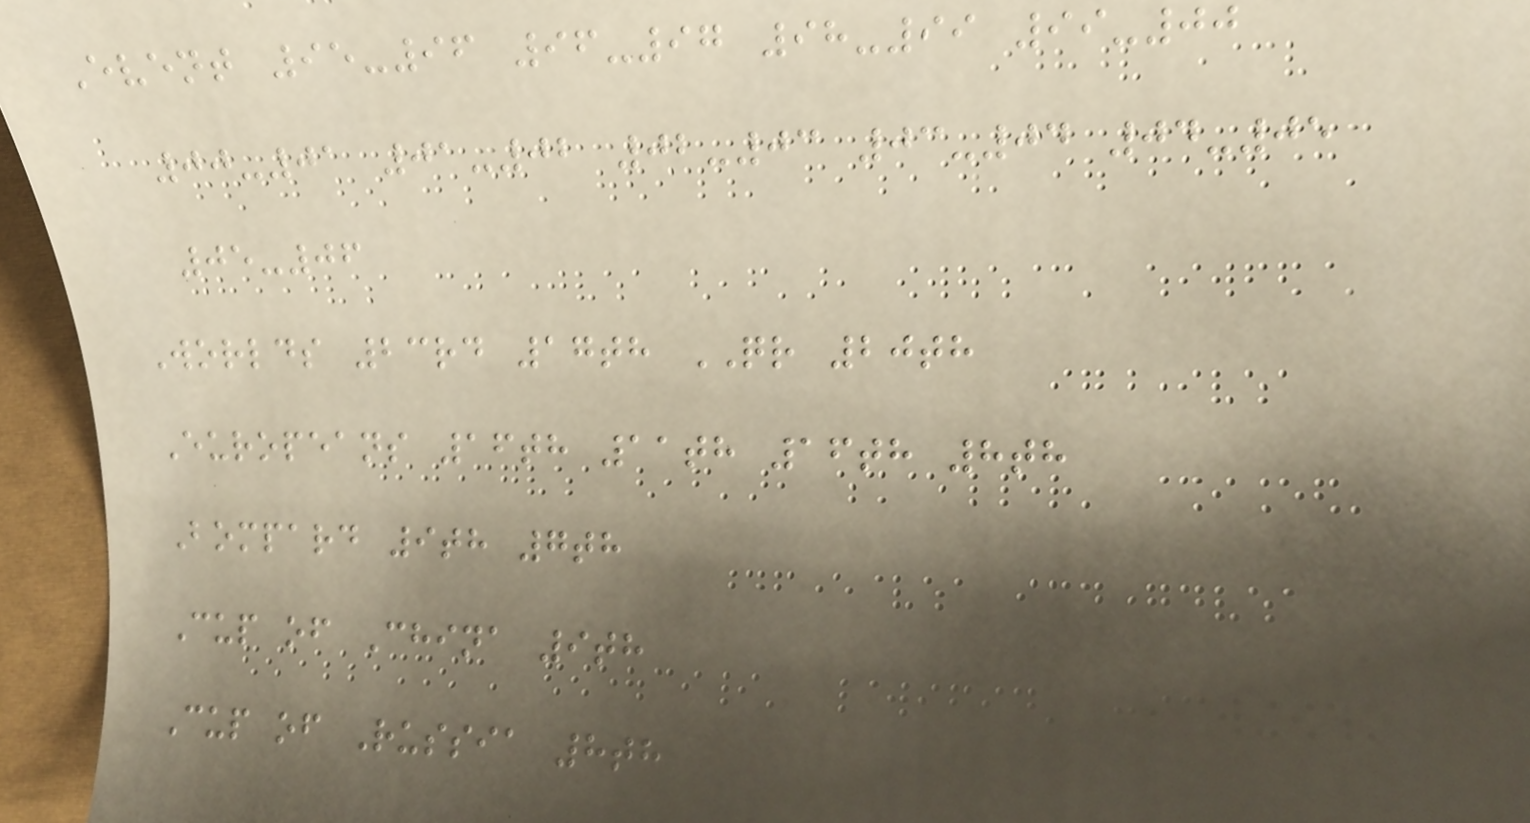Event 95-96 96-97 98-99 99-00
00-01 01-02 02-03 03-04 04-05
05-06
Worlds 23rd 17th QR 20th
Europeans 16th 11th 16th 8th
Bompard 9th 7th
Cup of China 9th
Cup of Russia 8th
